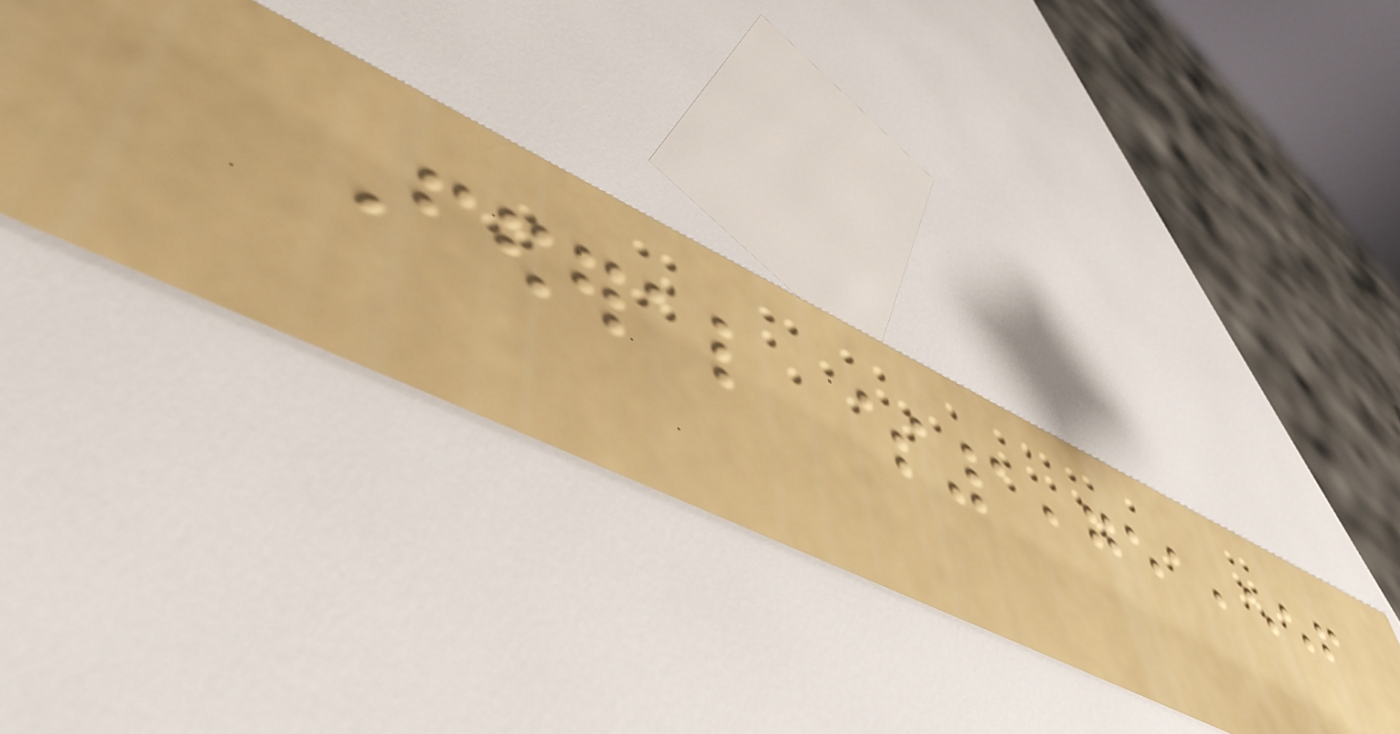Federal $1,751,556
